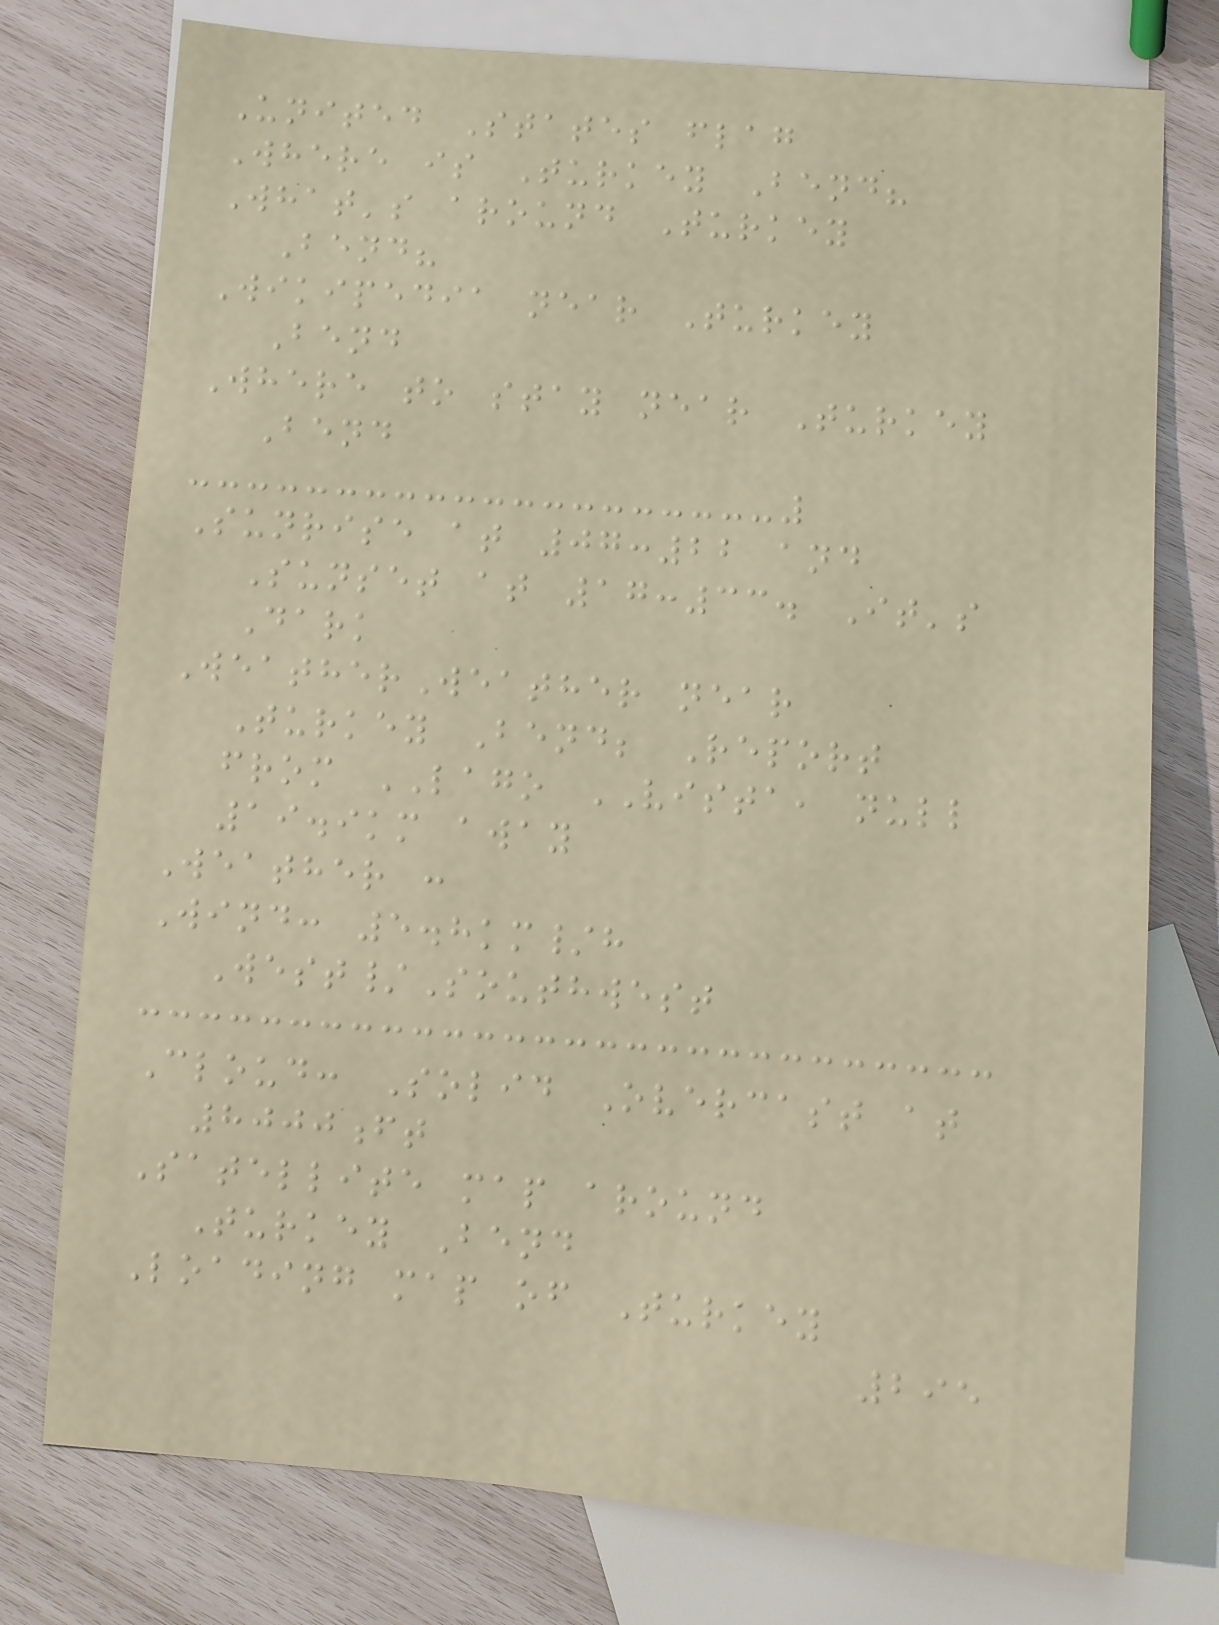United States flag
Where is Turkey Bend?
What's around Turkey
Bend?
Wikipedia near Turkey
Bend
Where to stay near Turkey
Bend
Sunrise at 07:22 and
Sunset at 17:33. It's
Dark
WeatherWeather near
Turkey Bend; Report
from LAGO VISTA, null
19.9km away
Weather :
Wind: 5.8km/h
West/Southwest
Cloud: Solid Overcast at
8000ft
Satellite map around
Turkey Bend
Loading map of Turkey
295
